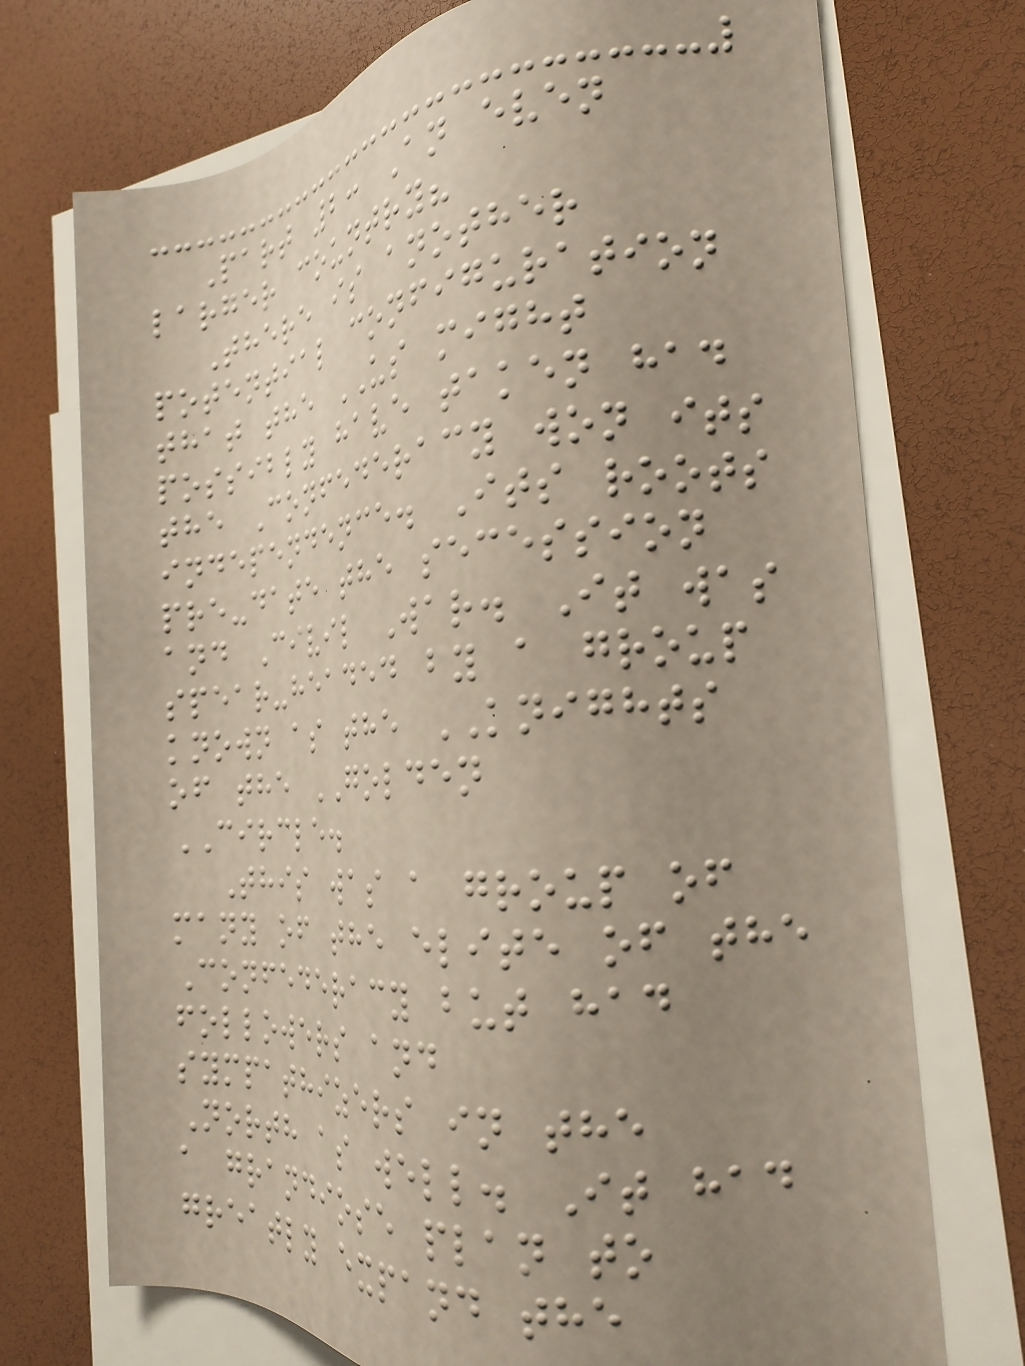Part 2: An even
larger country?
There is another
potential configuration
that the US might
possibly have taken had
the Confederacy won its
independence. Its roots
pre-date the secession
and Civil War. It was
spear-headed by a group
known as the KNIGHTS
of the GOLDEN
CIRCLE.
This was a group of
many of the elite of the
Confederacy but had
followers and
sympathizers in the
North as well. It had
a grandiose plan to
greatly expand the
